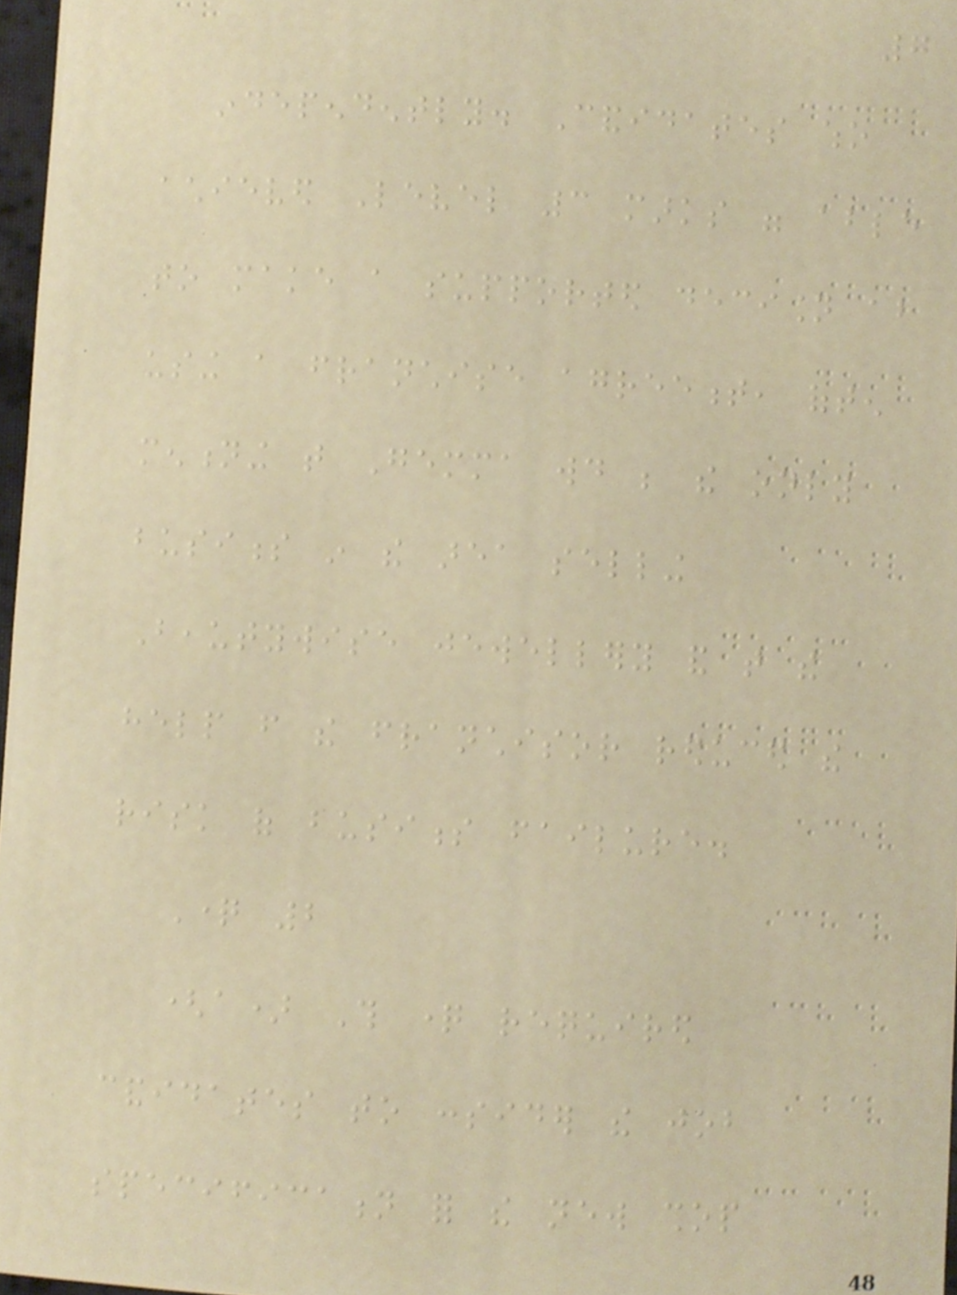7
independently. Candidates who
achieved Level 3 marks were able
to make a supported decision about
using a franchise agreement, often
mentioning that Gemma would be the only
business in the area selling
Beautywise jewellery and that the
help from the franchisor reduced the
risk of business failure.
Question 2
(a) This question required
candidates to consider the job
specification for the new shop
